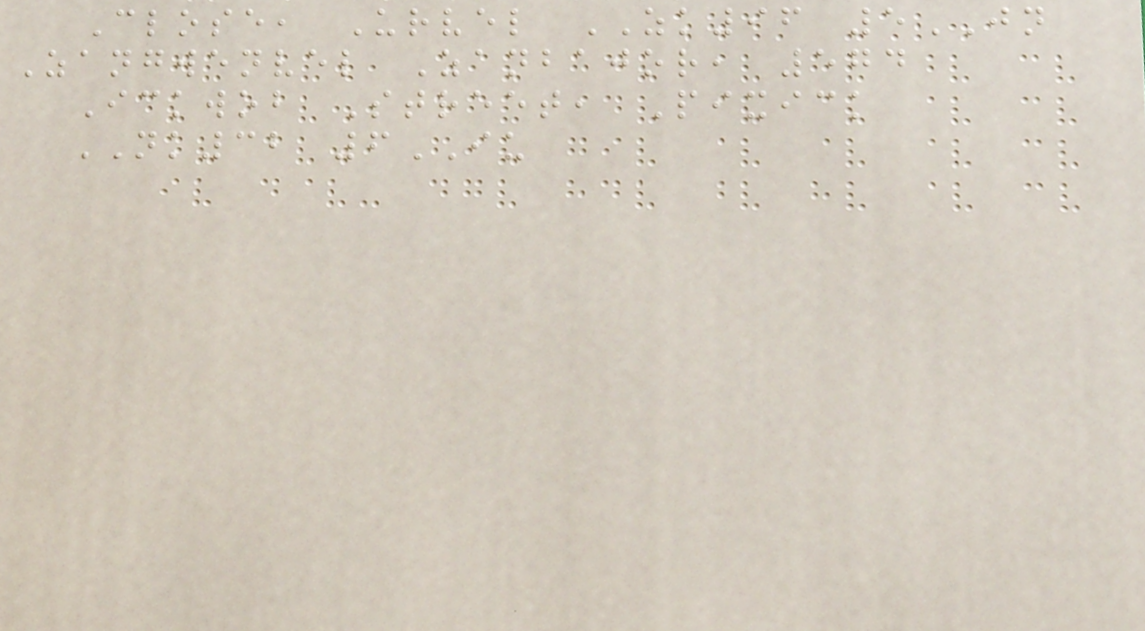Close, Urvel ZK96 5JN
Zangwenvel Zanbajor, 574
Ickwob Street, Pixick
NK32 6IU
